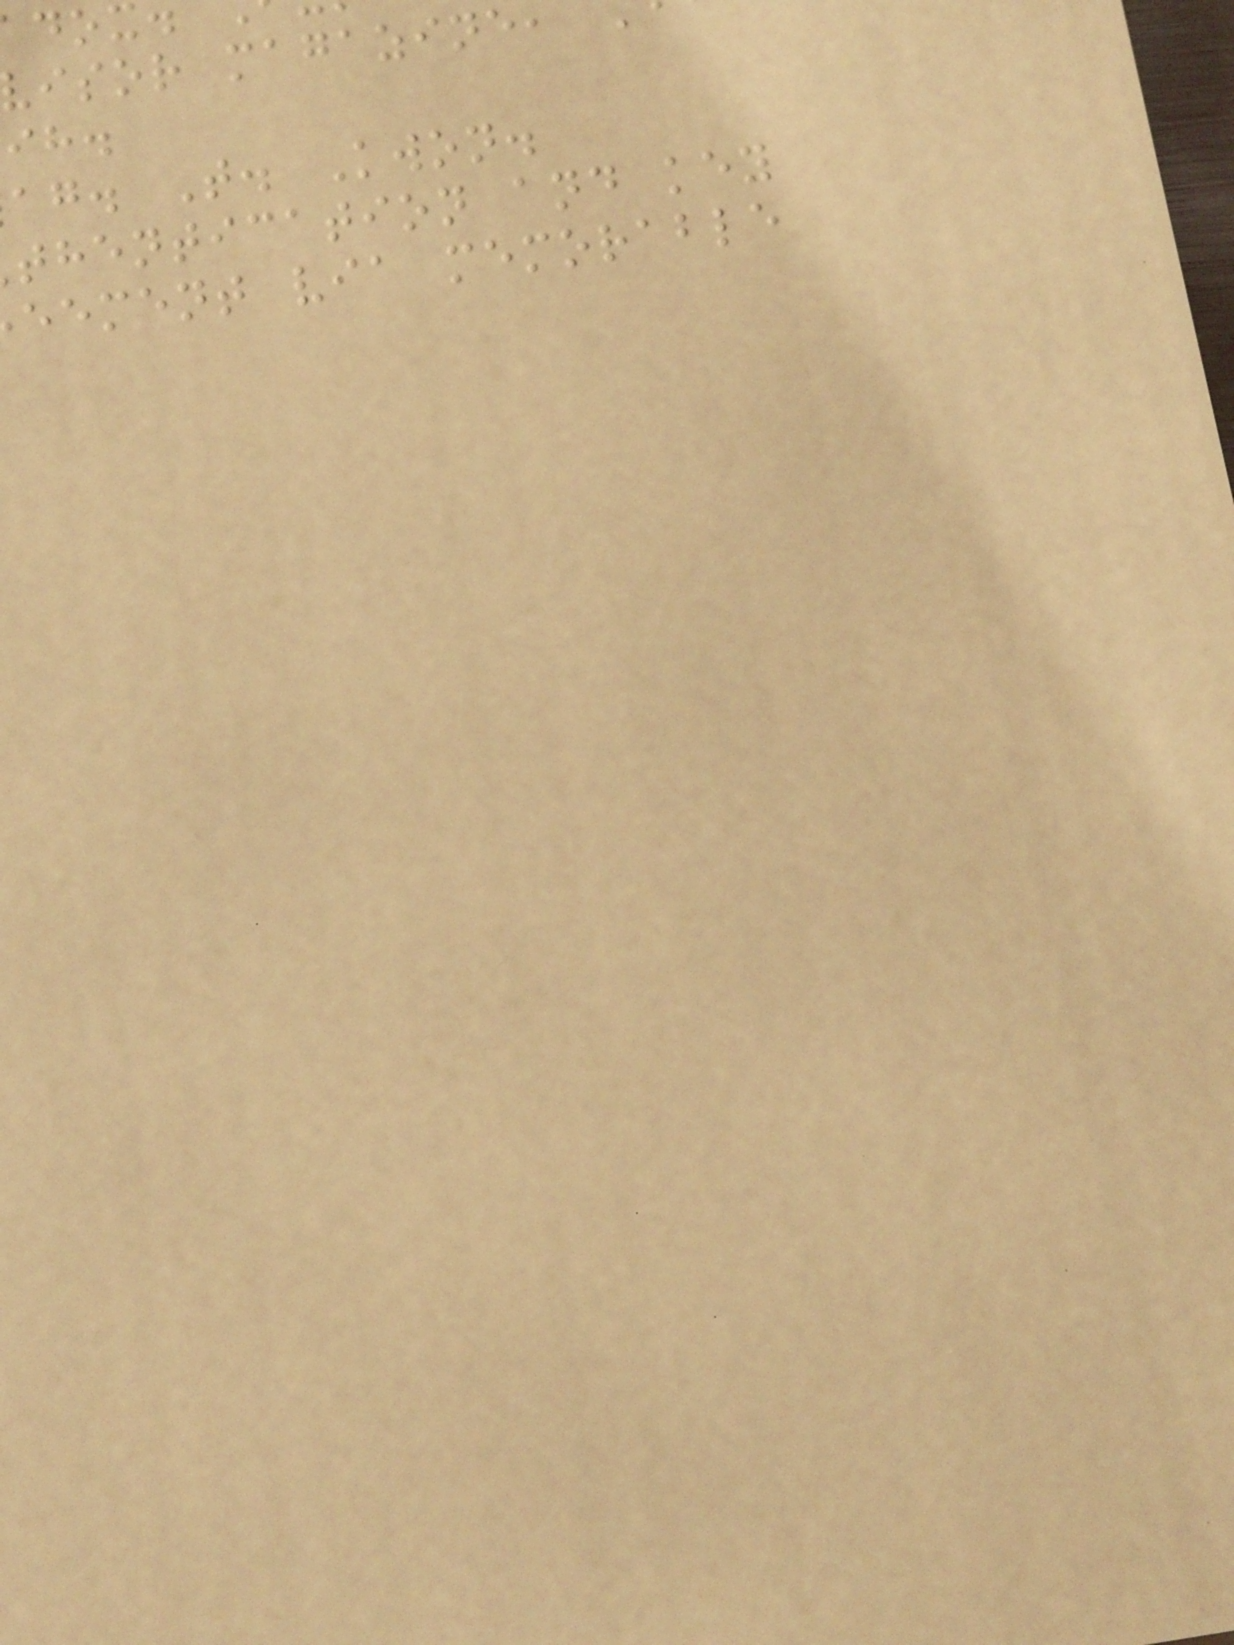visor magazine,
ag. T. Kwon.
thentication and key
eement via memorable
